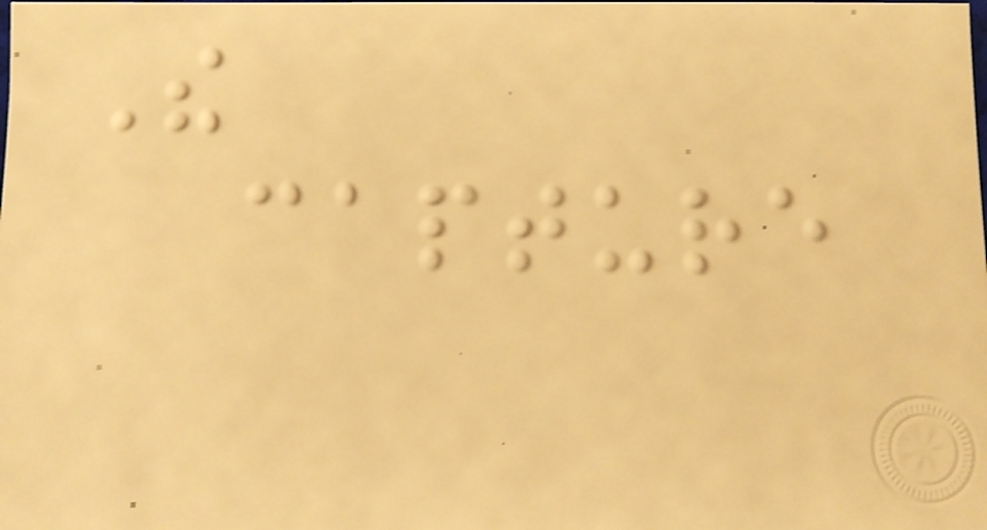The
capture
